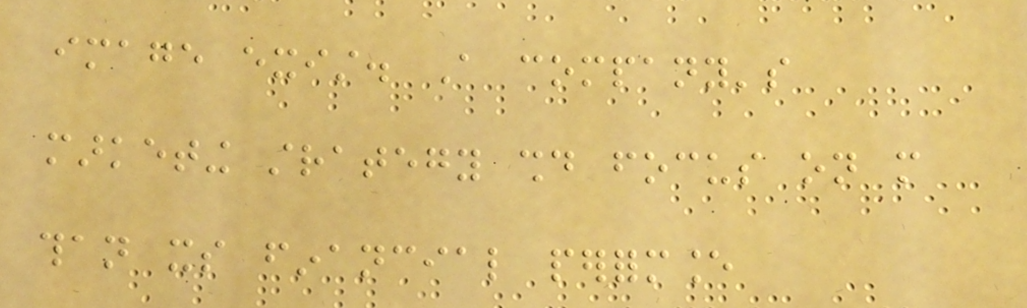image exist. A company's
marketing strategy should focus on more
than its financial performance
